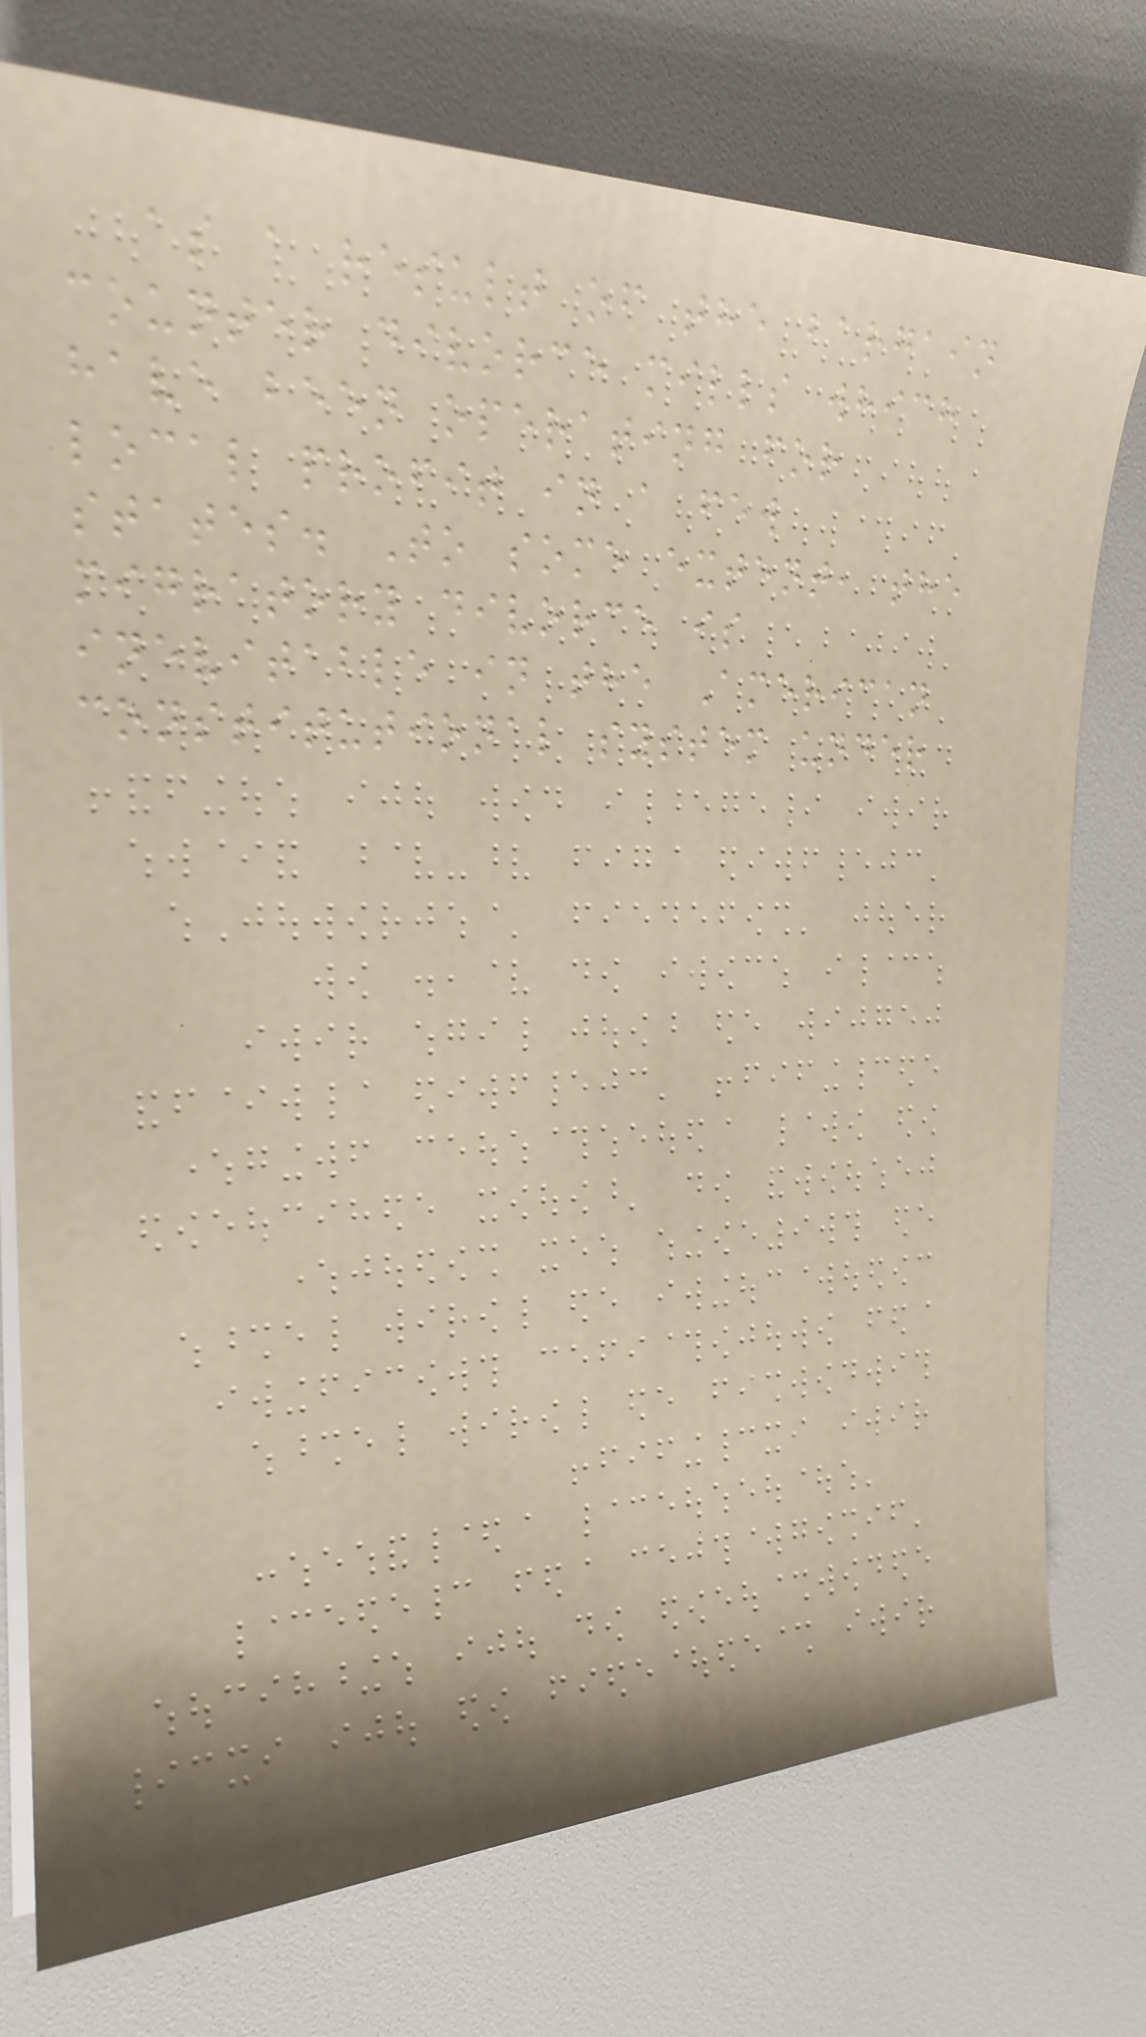as a result of the bargain
counter divorce mills which
have been operating for
local profit in a few
states. To some extent, the
migratory divorce is
inevitable in the American
constitutional system under
